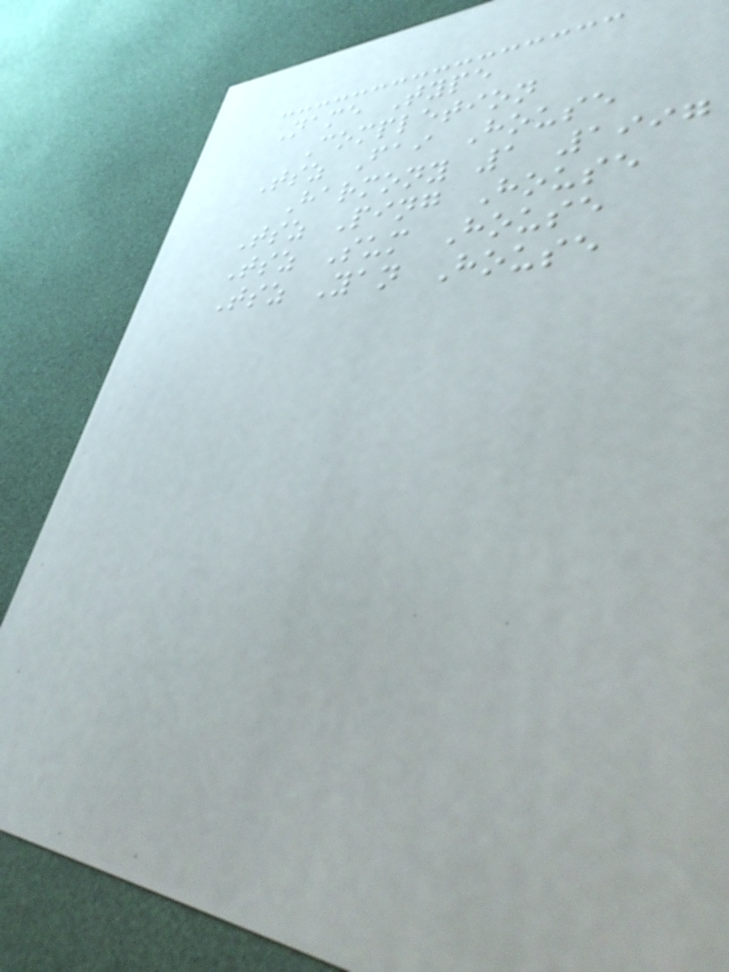Name Type
Completion
Tsz Fai House
Harmony 1 1997
Tsz Ping House
Tsz Sum House
Tsz Yan House
